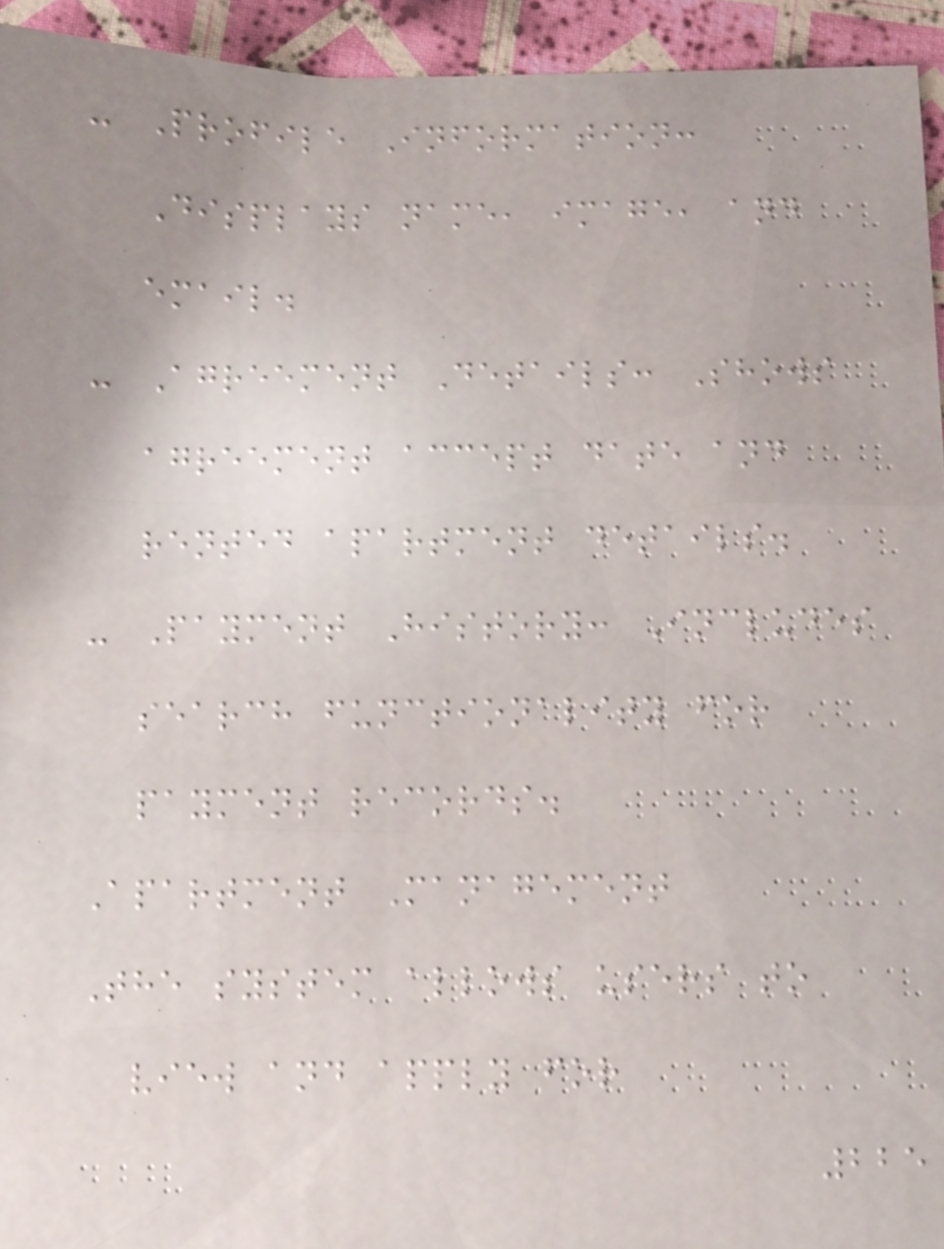- Profile Information:
Displays name, image, and
email.
- Agreement Details: Shows
agreement accept date and
rented apartment details.
- Payment History: Includes
search functionality for
payment records.
Apartment Management
The system allows users to
view and apply for
225
